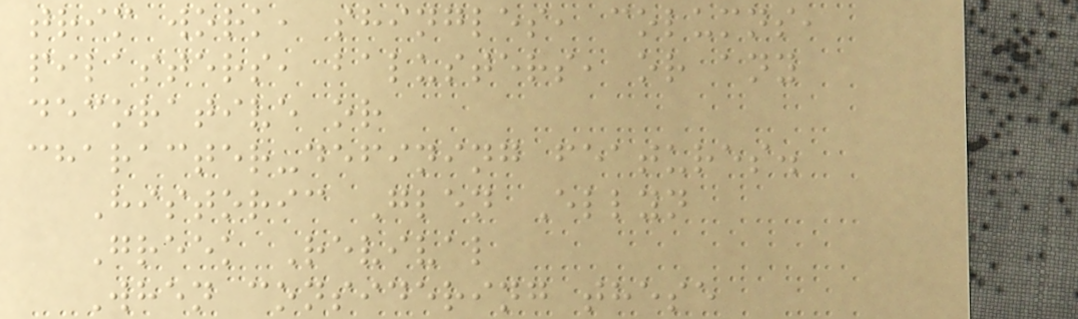trim work, shingles, columns,
pilasters, balusters, or any
decorative or
character-defining features.
Historic Glen Ellyn
Greek Revival
When considering these
